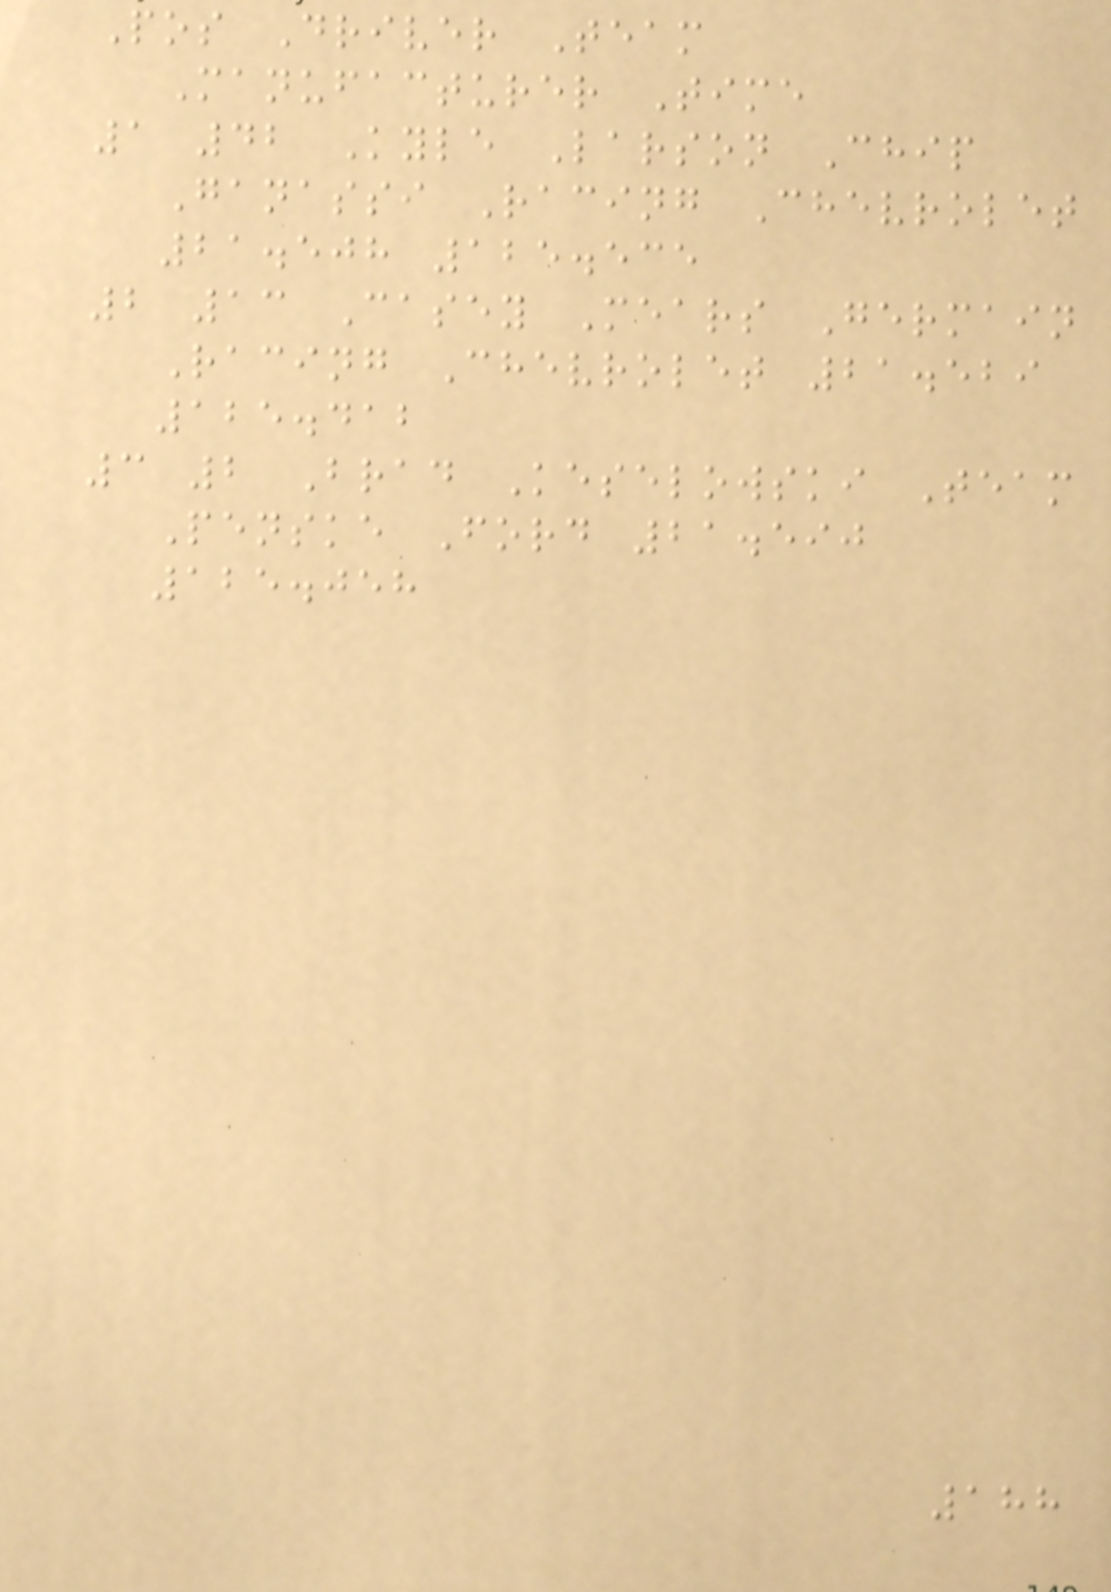Pos Driver Team
Manufacturer Time
1 42 Kyle Larson Chip
Ganassi Racing Chevrolet
21.508 125.535
2 13 Casey Mears Germain
Racing Chevrolet 21.529
125.412
3 2 Brad Keselowski Team
Penske Ford 21.590
125.058
188
